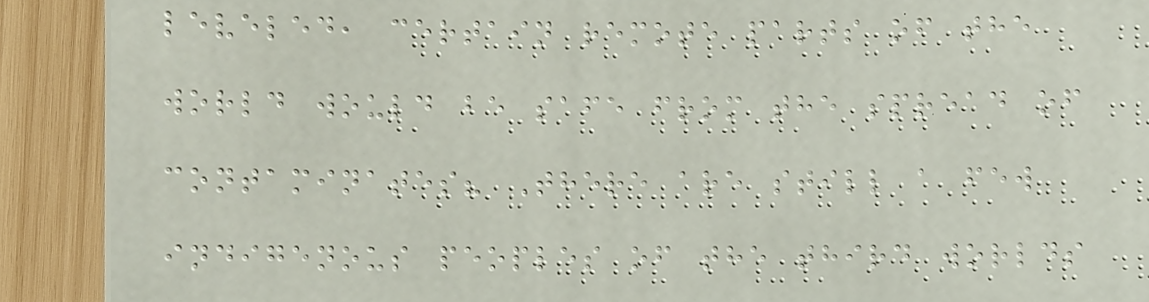leveled, certain remote parts of the
world would be safe from the spread of
contaminates? There are still a few
indigenous peoples of the third worlds
